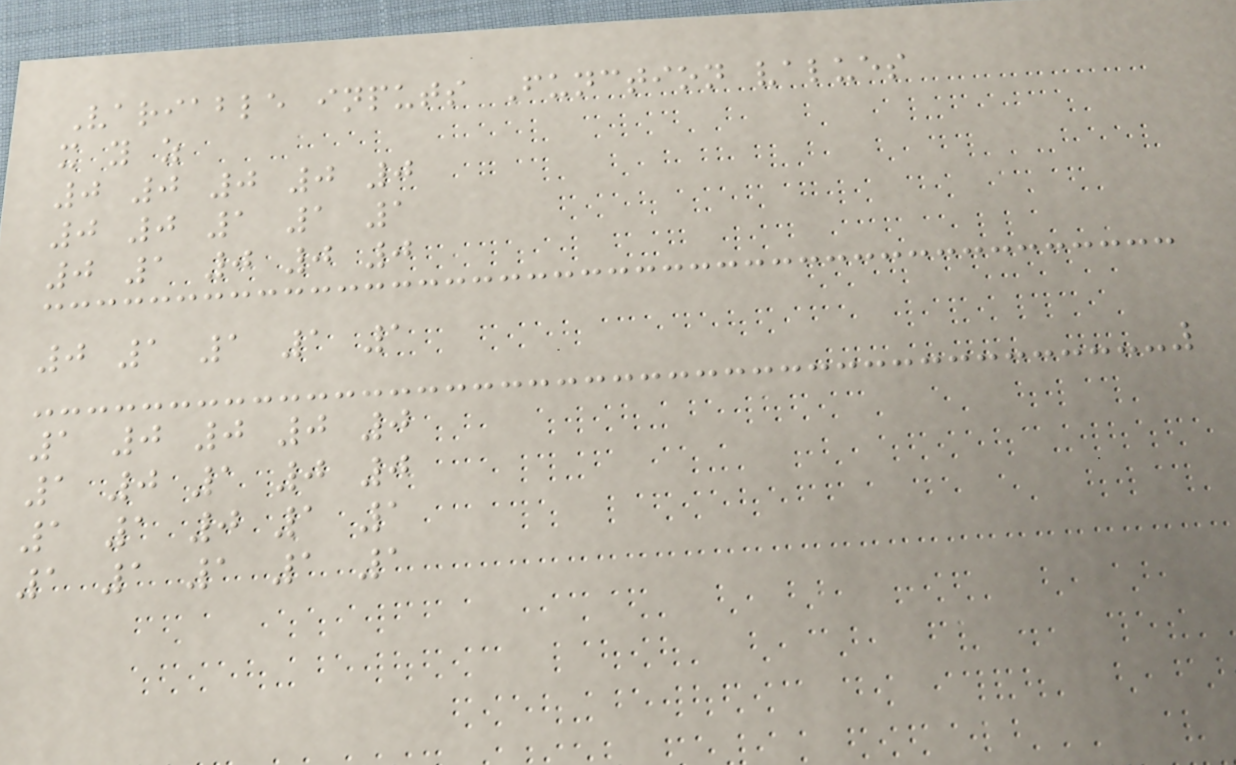Variable inputs Function values
x y z
0 0 0 0 0
0 0 1 1 1
0 1 0 0 0
0 1 1 1 1
1 0 0 0 0
1 0 1 0 0
1 1 0 1 1
1 1 1 1 1
